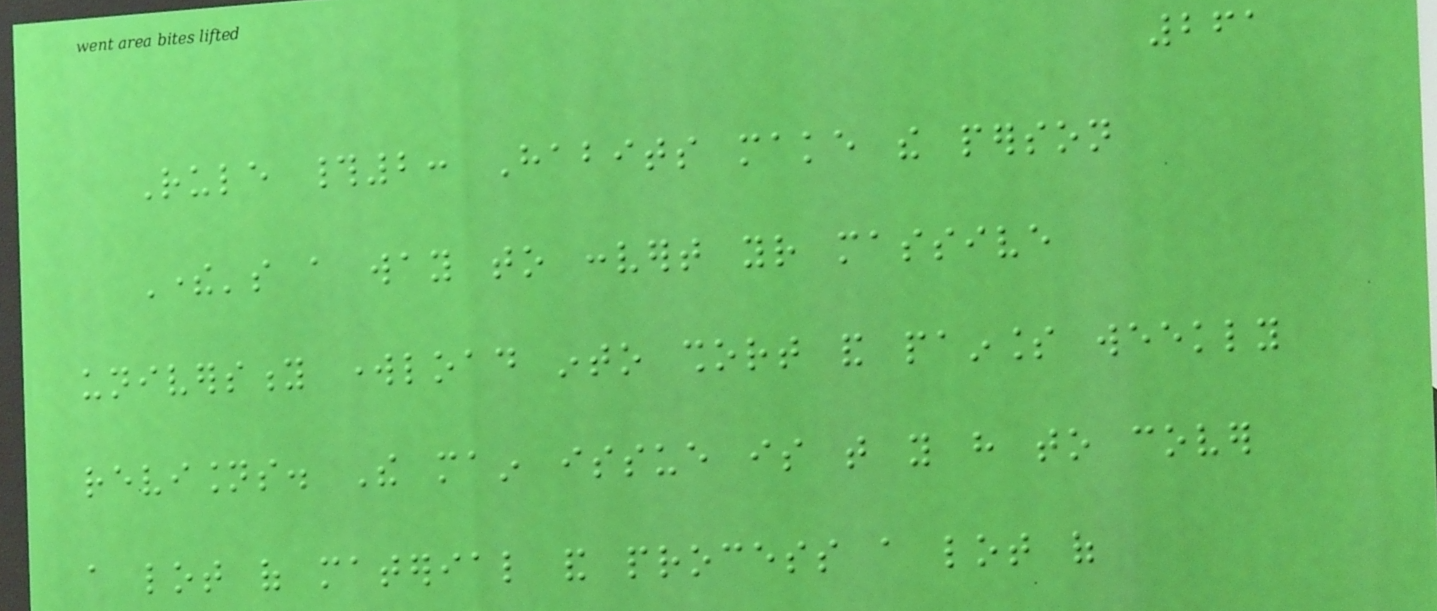261
Rule #2: Habits make the person
There's a way to convert your massive
university workload into short and painless weekly
revisions. The main issue is that you have to cover
a lot of material and process a lot of
